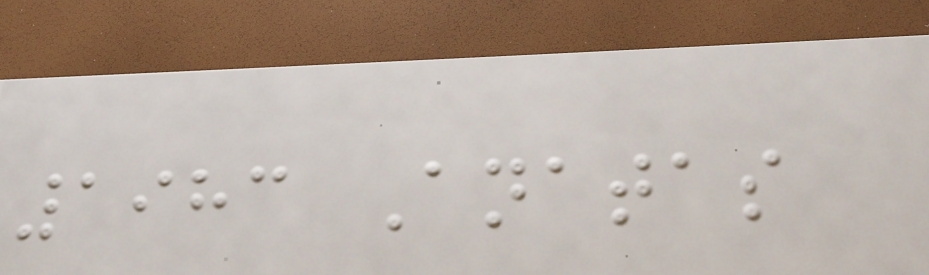1983 Anatas
